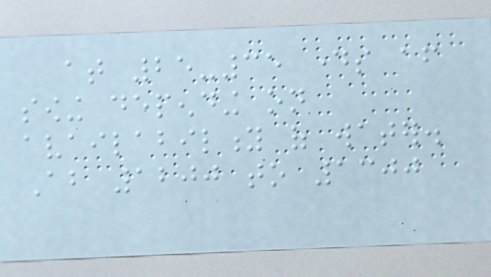at 25-35 days after
sowing depending on
availability of water.
About 1200 to 1300
